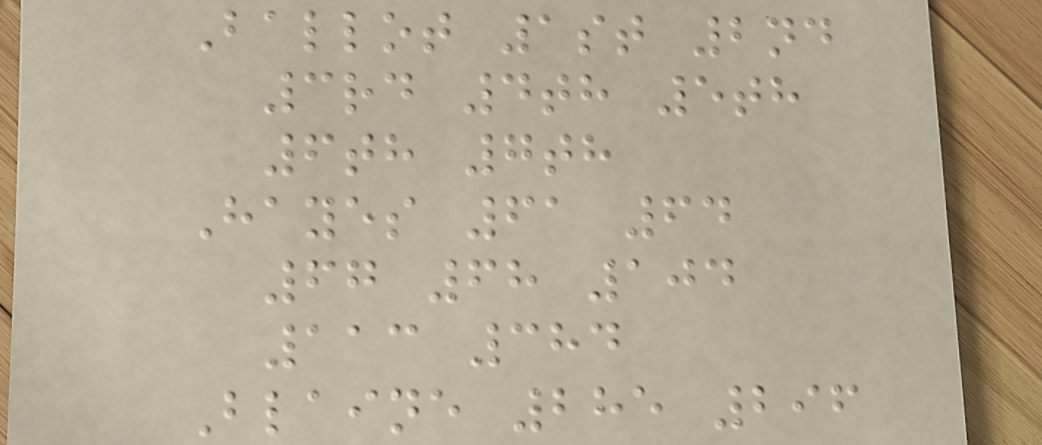Ballot 1st 2nd
3rd 4th 5th
6th 7th
Hayes 61 64
67 68 104
113 384
Blaine 285 296
